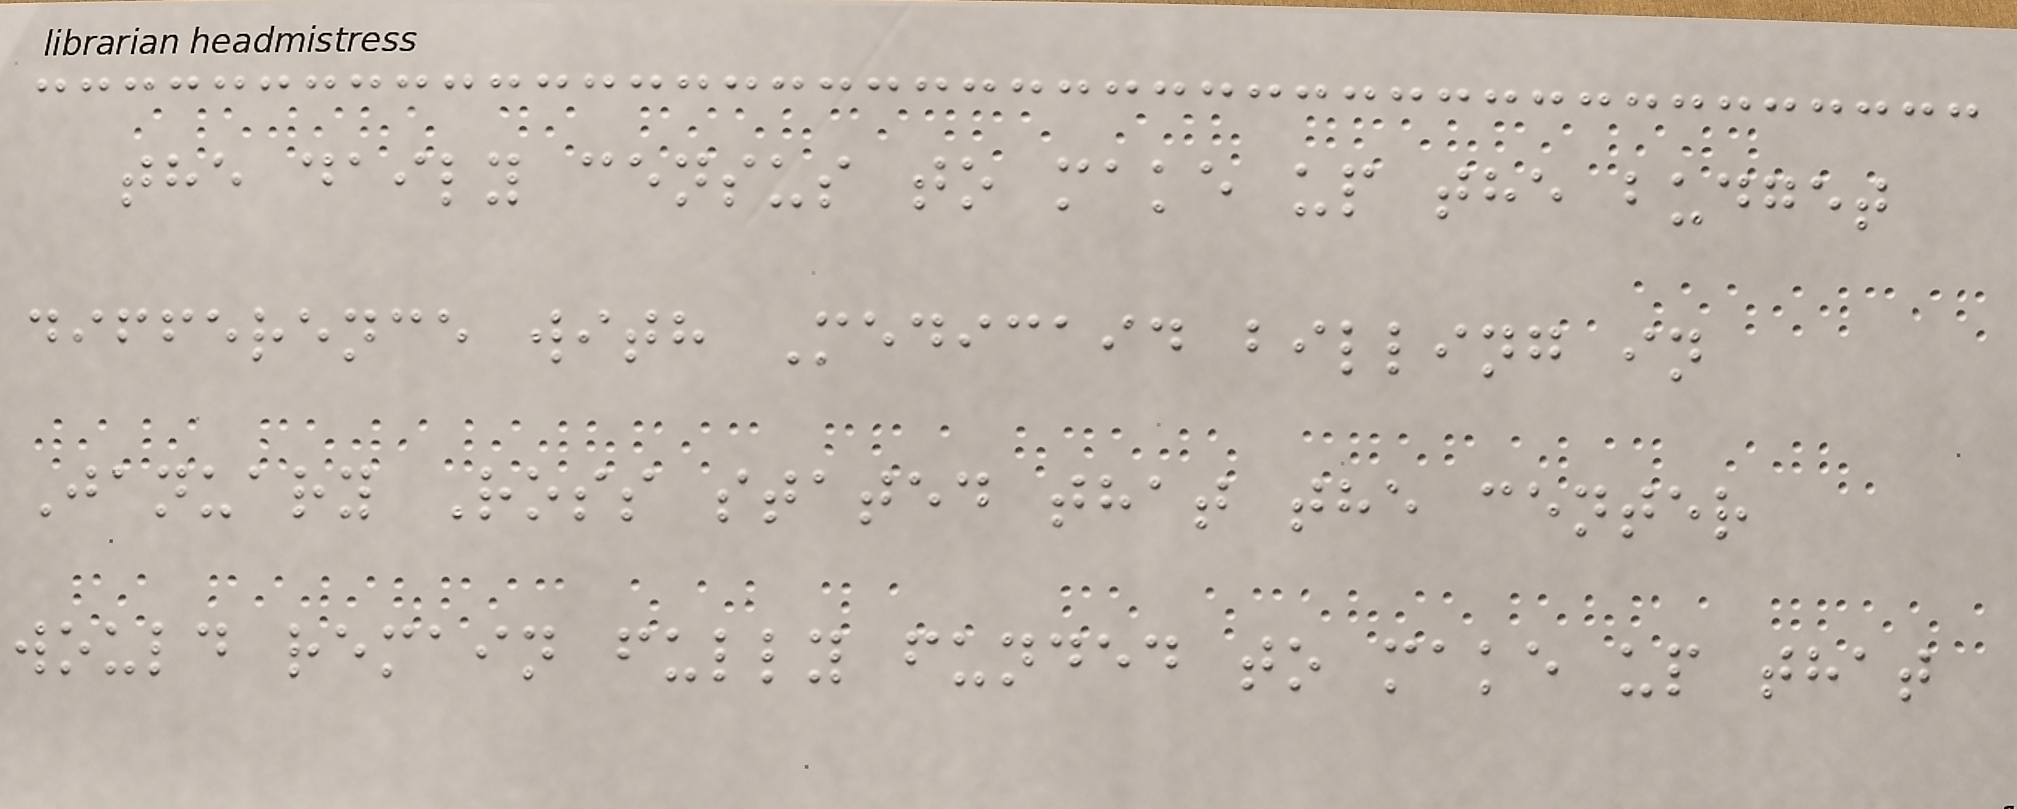the daily census to make up the budget
difference with Medicaid billing in
January Ross stated that the center
would remain fully funded to make up that
